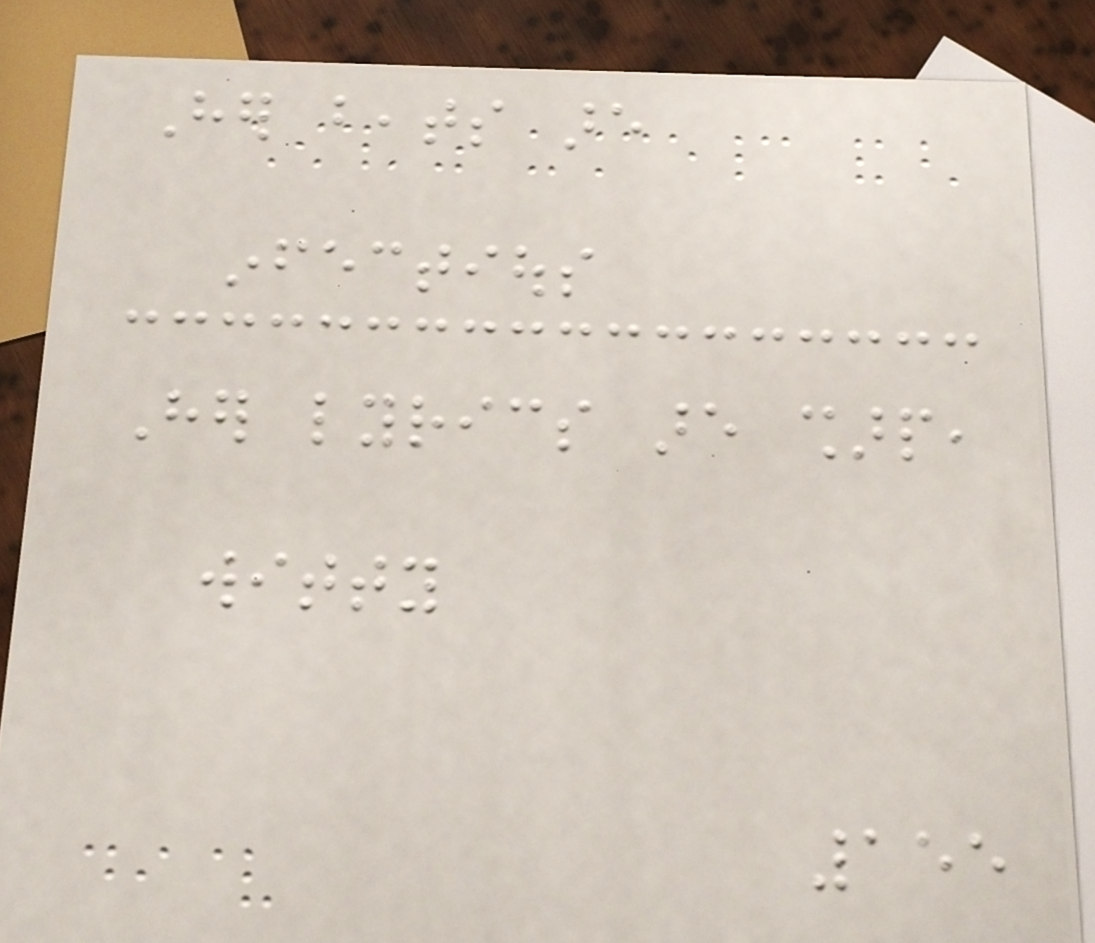Her beats are
infectious
Her lyrics are sharp,
witty
155
